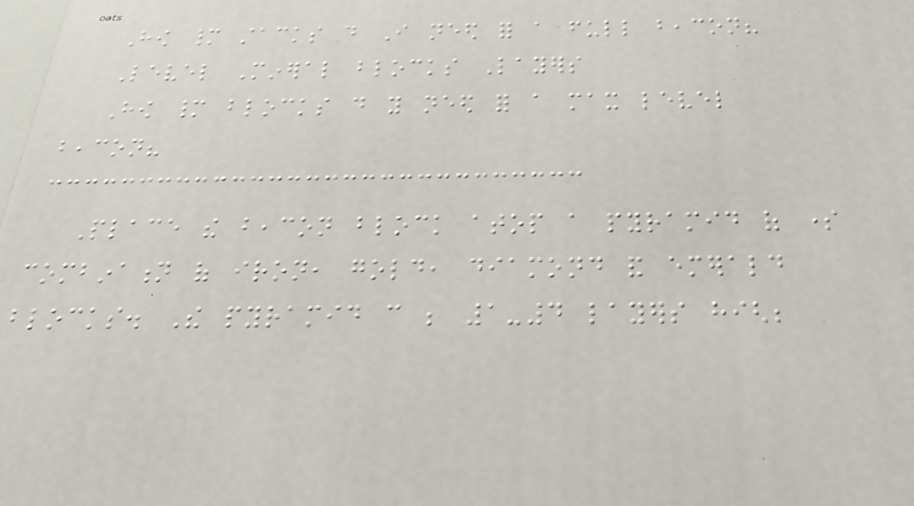How many stacks do I need for a full beacon?
Level Mineral blocks Layers
How many blocks do you need for a max level
beacon?
Place the beacon block atop a pyramid of some
combination of iron, gold, diamond and emerald
blocks. The pyramid can be 1-4 layers high;
